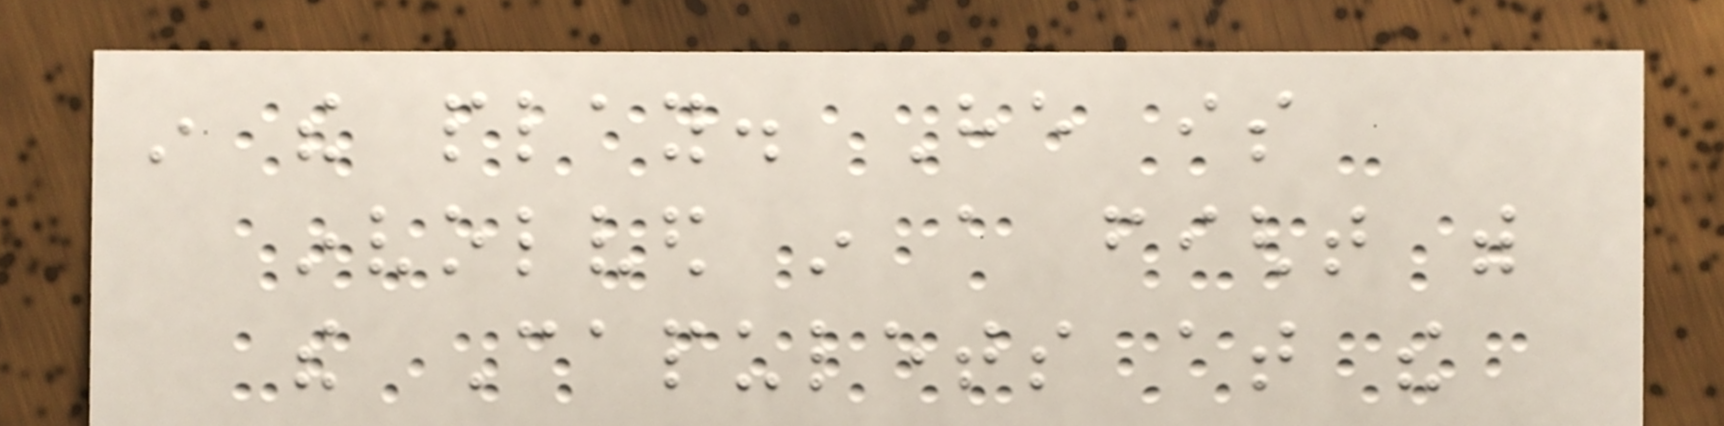in the play. He is
involved in a fight with
the Capulets at the
